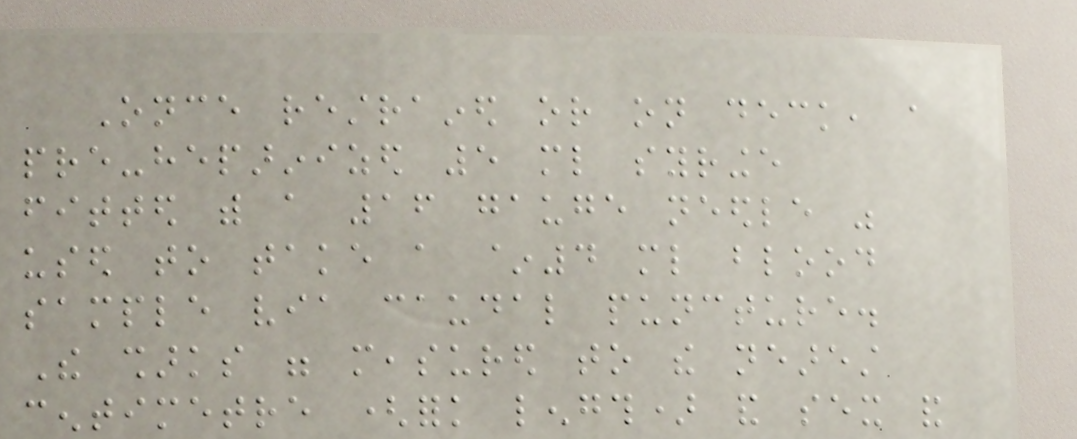Once restrained or on deck, a
pre-heparinized 5 ml syringe
fitted with a 16 gauge needle was
used to take a ~4 ml blood
sample via caudal puncture.
The sharks were measured to the nearest
centimetre (fork length) and sex and
